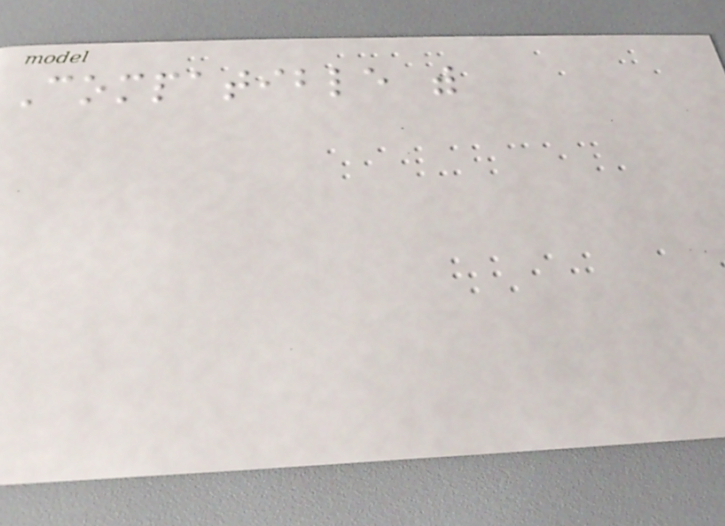Compatible with
